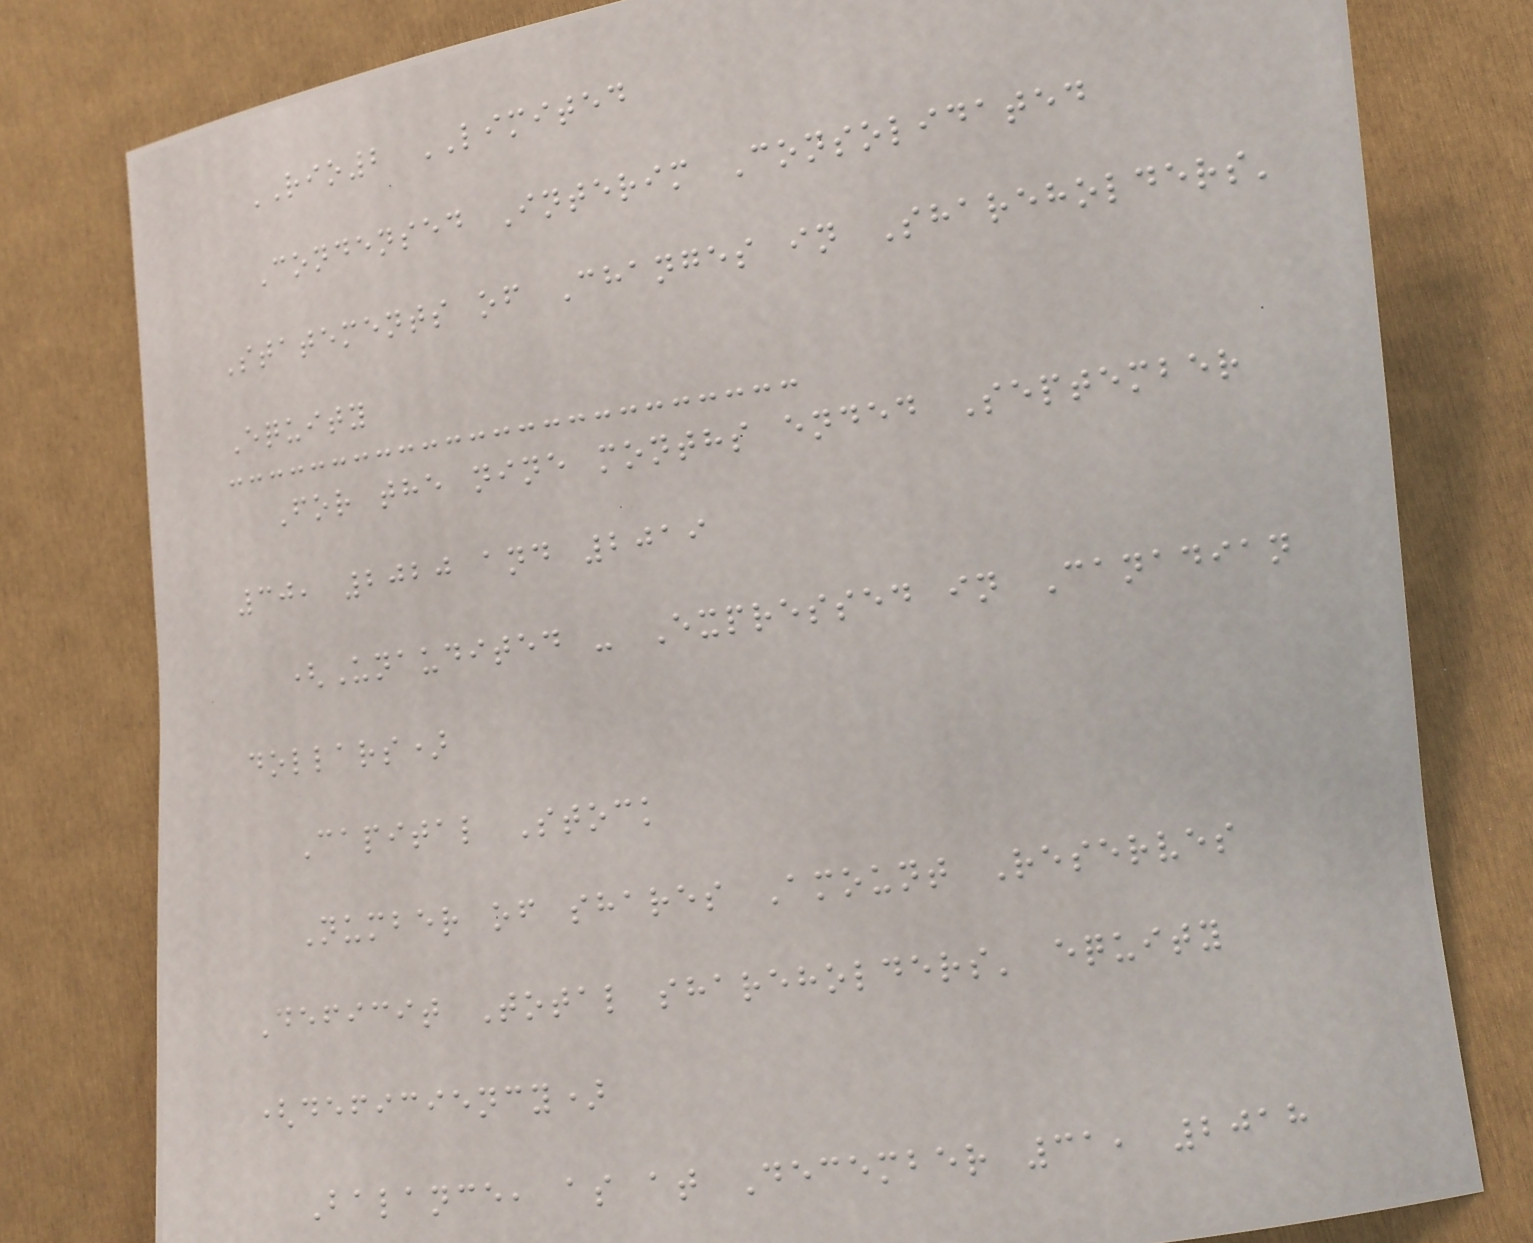RIO2 LIMITED
Condensed Interim Consolidated
Statements of Changes in Shareholders'
Equity
For the nine months ended September
30, 2020 and 2019
(Unaudited - Expressed in Canadian
dollars)
Capital Stock
Number of shares Amount Reserves
Deficit Total shareholders' equity
(deficiency)
Balance, as at December 31, 2018
